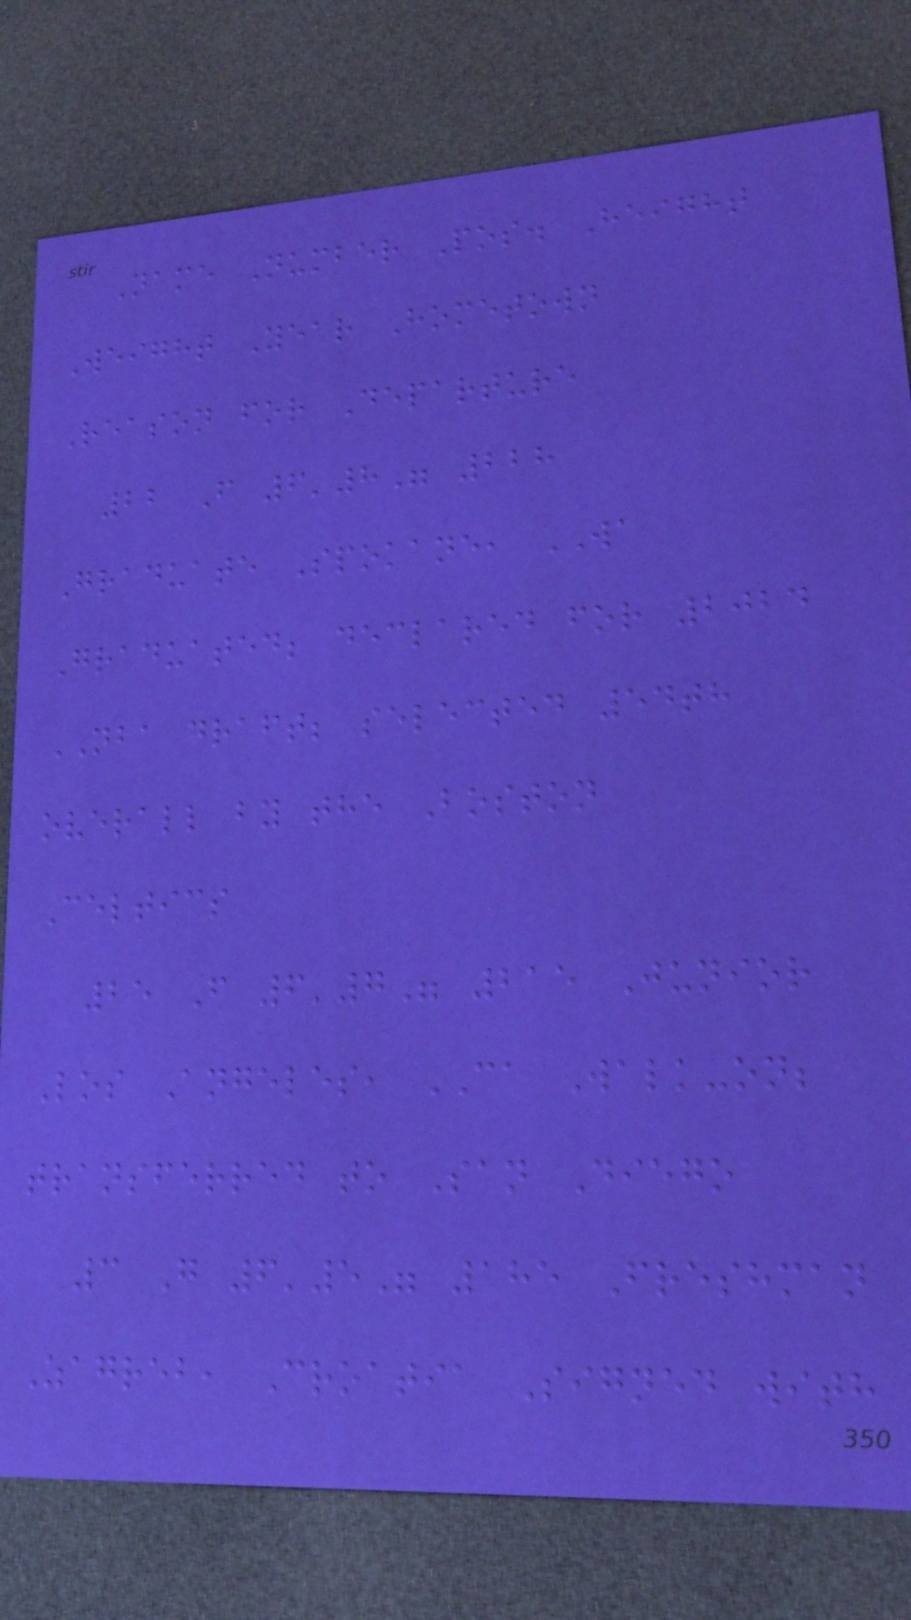Name Number Pos. Height
Weight Year Hometown
Reason for Departure
22 F 6'8" 228
Graduate Spokane, WA
Graduated; declared for 2024
NBA draft; selected 54th
overall by the Boston
Celtics
25 F 6'7" 215 Junior
Los Angeles, CA Walk-on;
transferred to San Diego
3 G 6'5" 185 Freshman
Zagreb, Croatia Signed with
